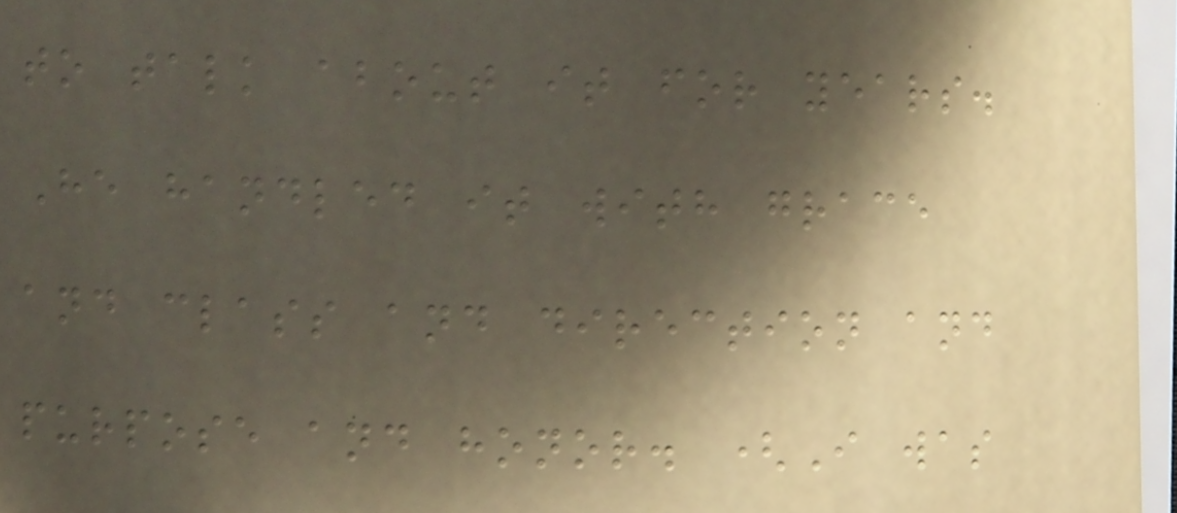to talk about it for years.
He handled it with grace
and class and direction and
purpose and honor. (I was
